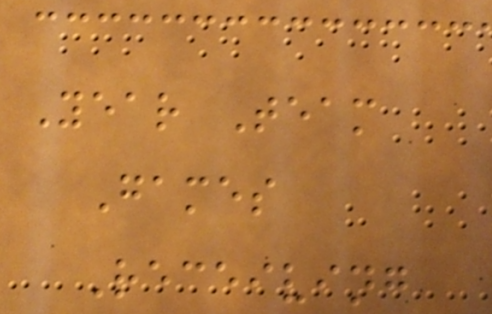Year Team
Games
Receiving
